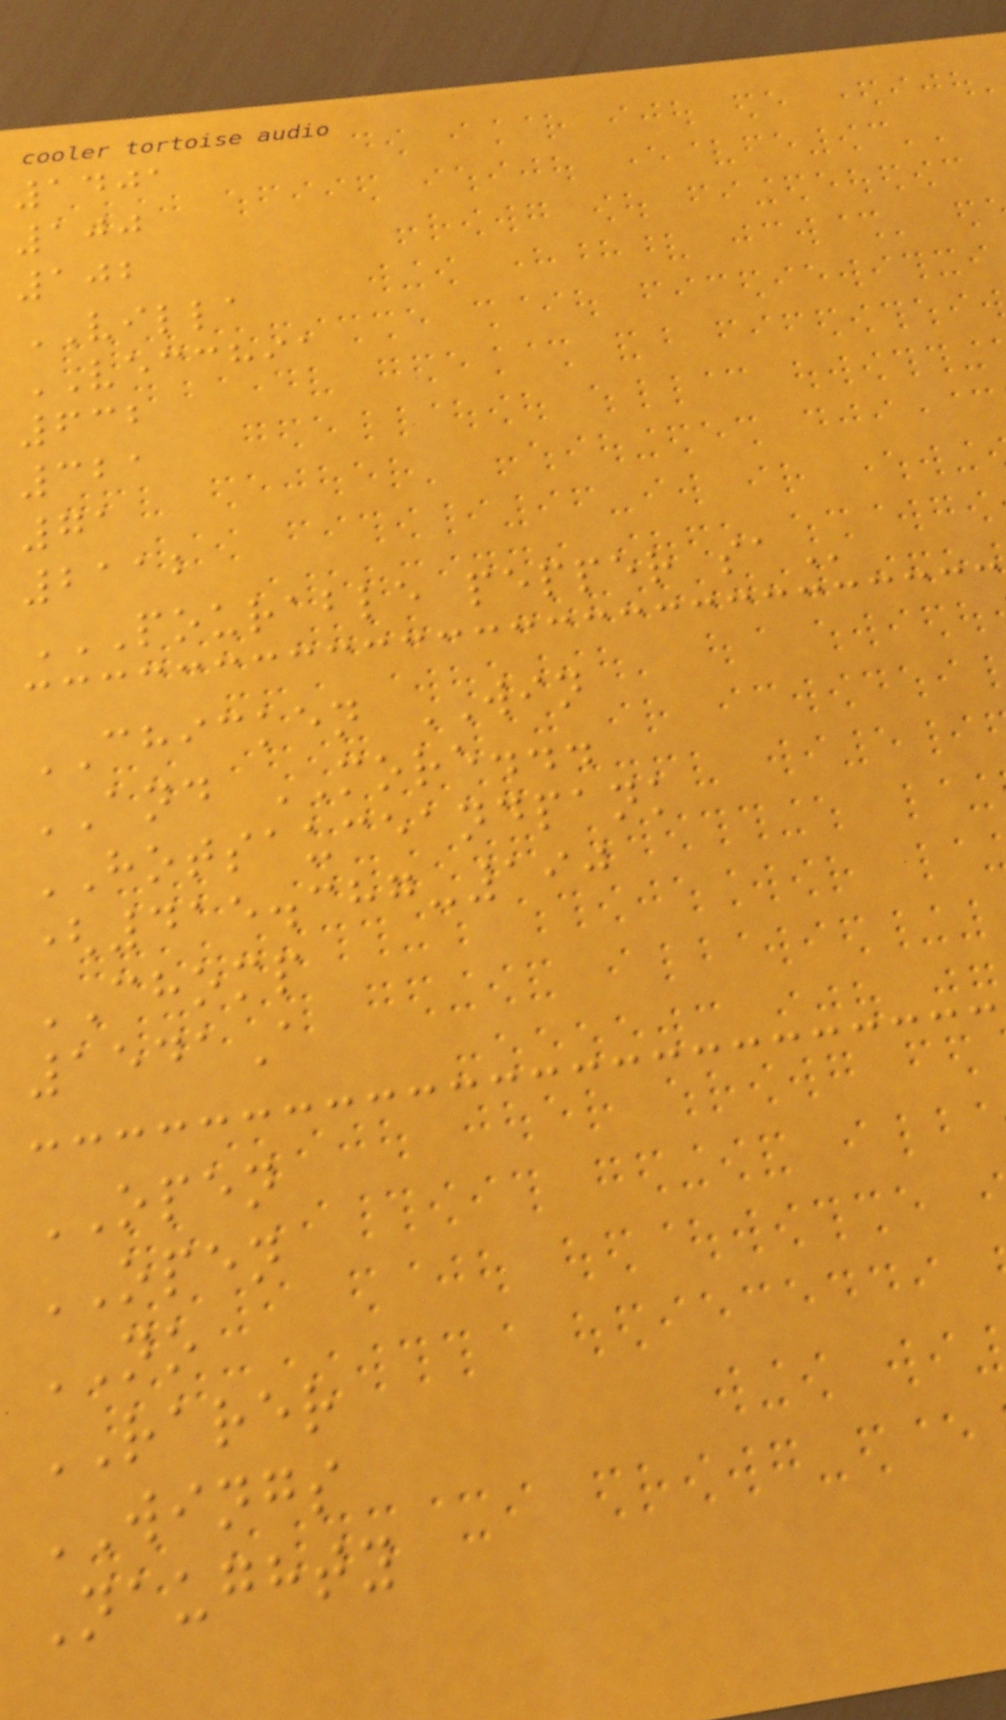1401
100
102
VILLA
VECCHIA
632
321
71
2112
POURABLE PEPPER SA
CHICKEN WIN
AND MORE...
HOTSAUCEANDPANK
(415.387-190
CHOMP
1541A
OPEN
OPEN
NO
RARER
WINGS
Naughty
